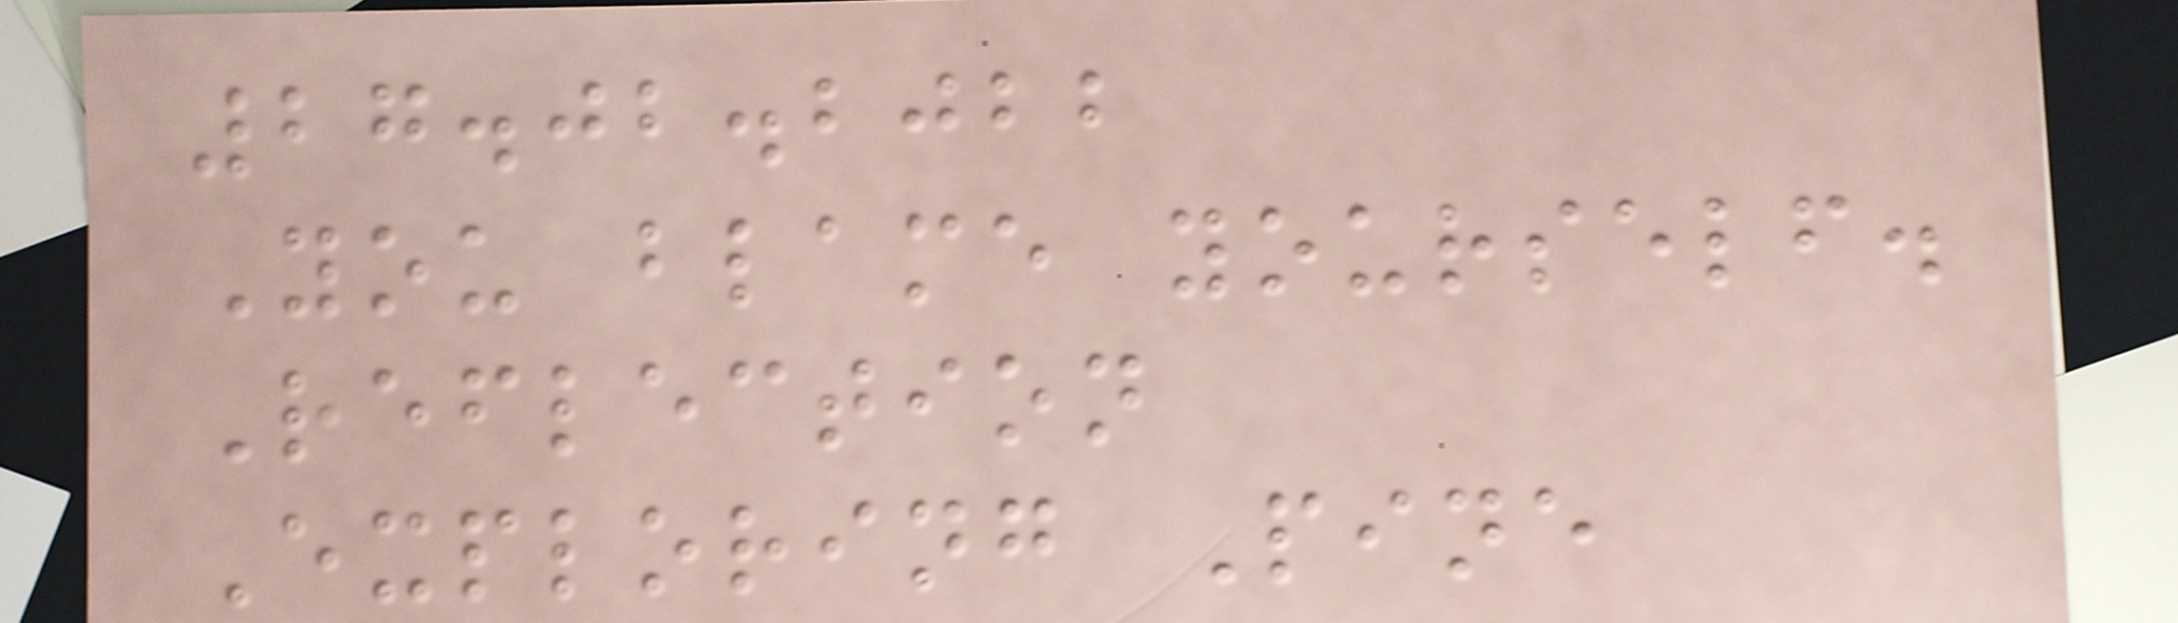27.02.2022
You blame yourself.
Reflection
Exploring Pine
